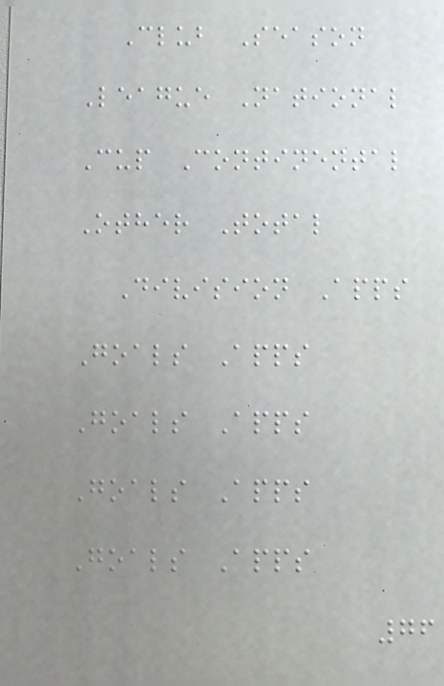Club Season
League National
Cup Continental
Other Total
Division Apps
Goals Apps
Goals Apps
Goals Apps
Goals Apps
76
